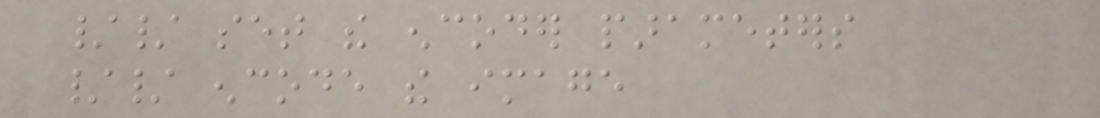// set the encoder parameters
// encode the image
